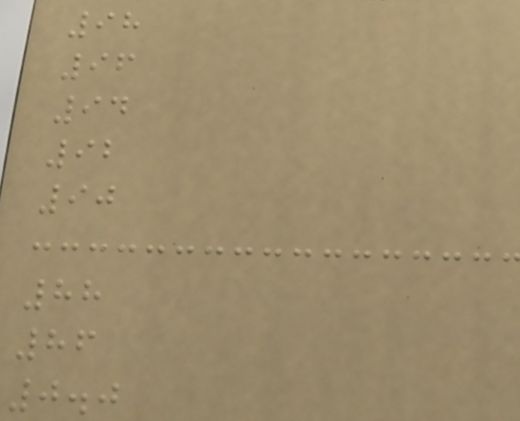98
96
94
92
90
88
86
0.0
